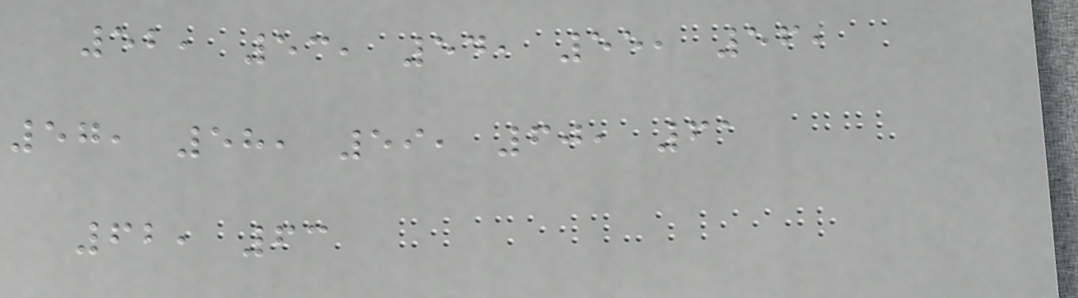52, 53, 54, 55, 56,
57, 58, 59, 60, 61
62, 63
